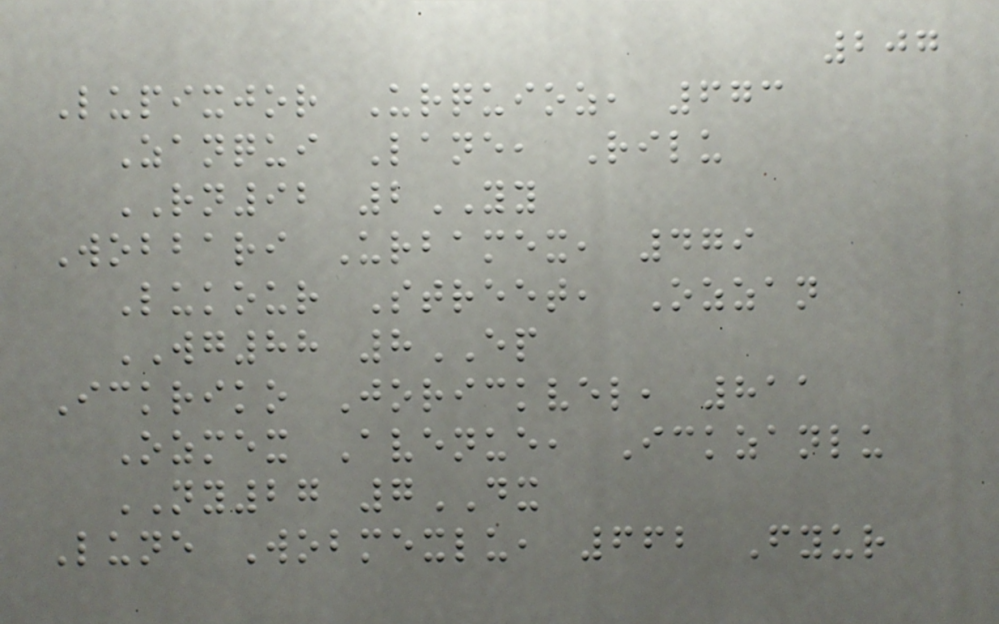207
Lupixjor Urquioz, 673
Zanqui Lane, Rilu
RN92 2YY
Wobbari Urbamex, 479
Lukour Street, Ozzan
WG88 8EP
Ickriko Jorickvel, 811
Ozmex Avenue, Ickzanlu
NY27 7DX
Lune Wobmexlu, 662 Fyur
